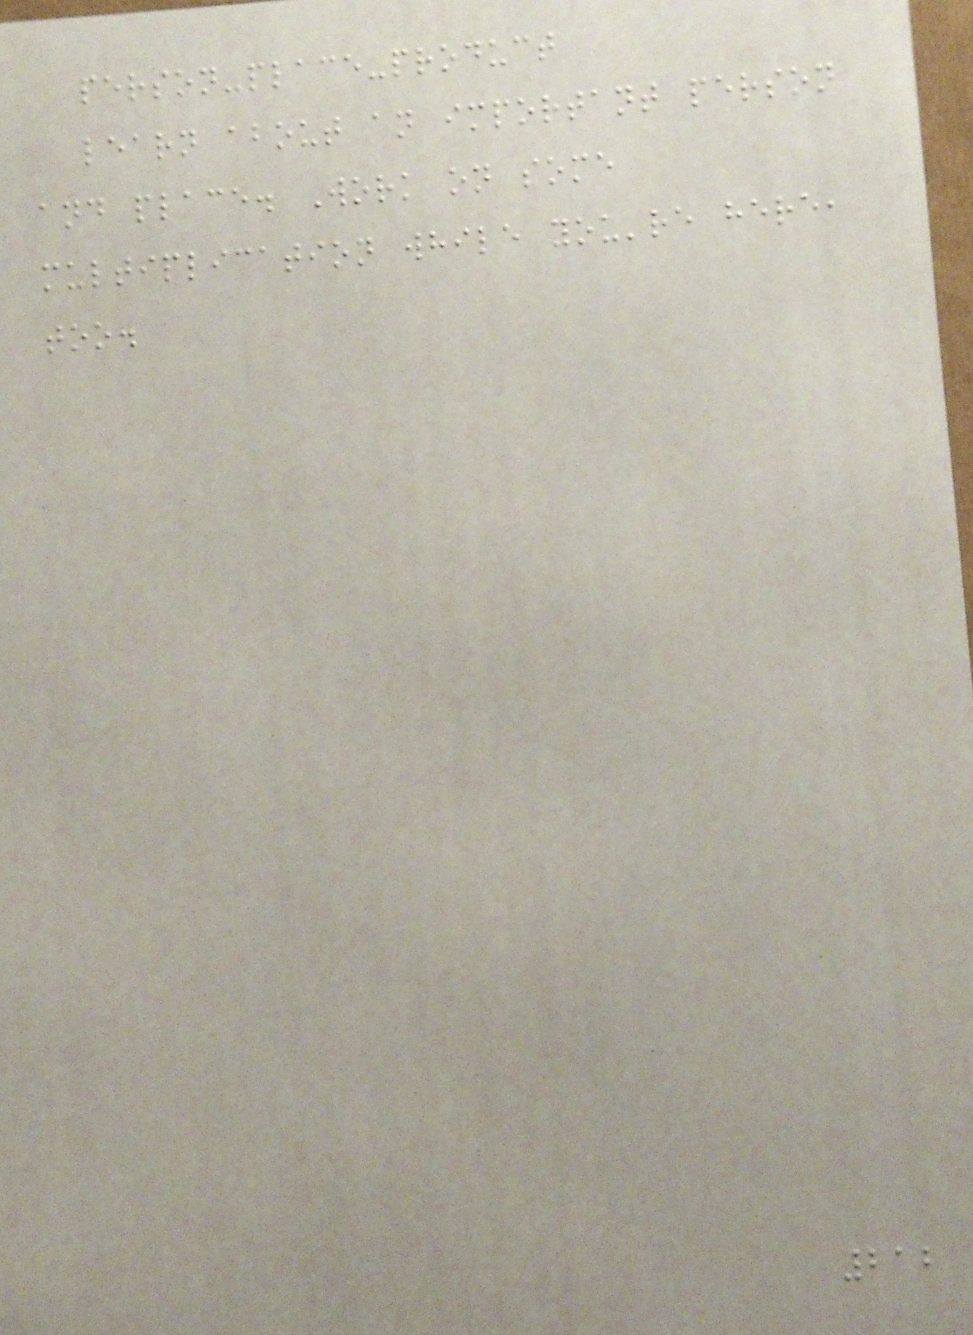person-place-product
learn about an important person
and place. Work on some
multiplication while you're here,
too.
212
